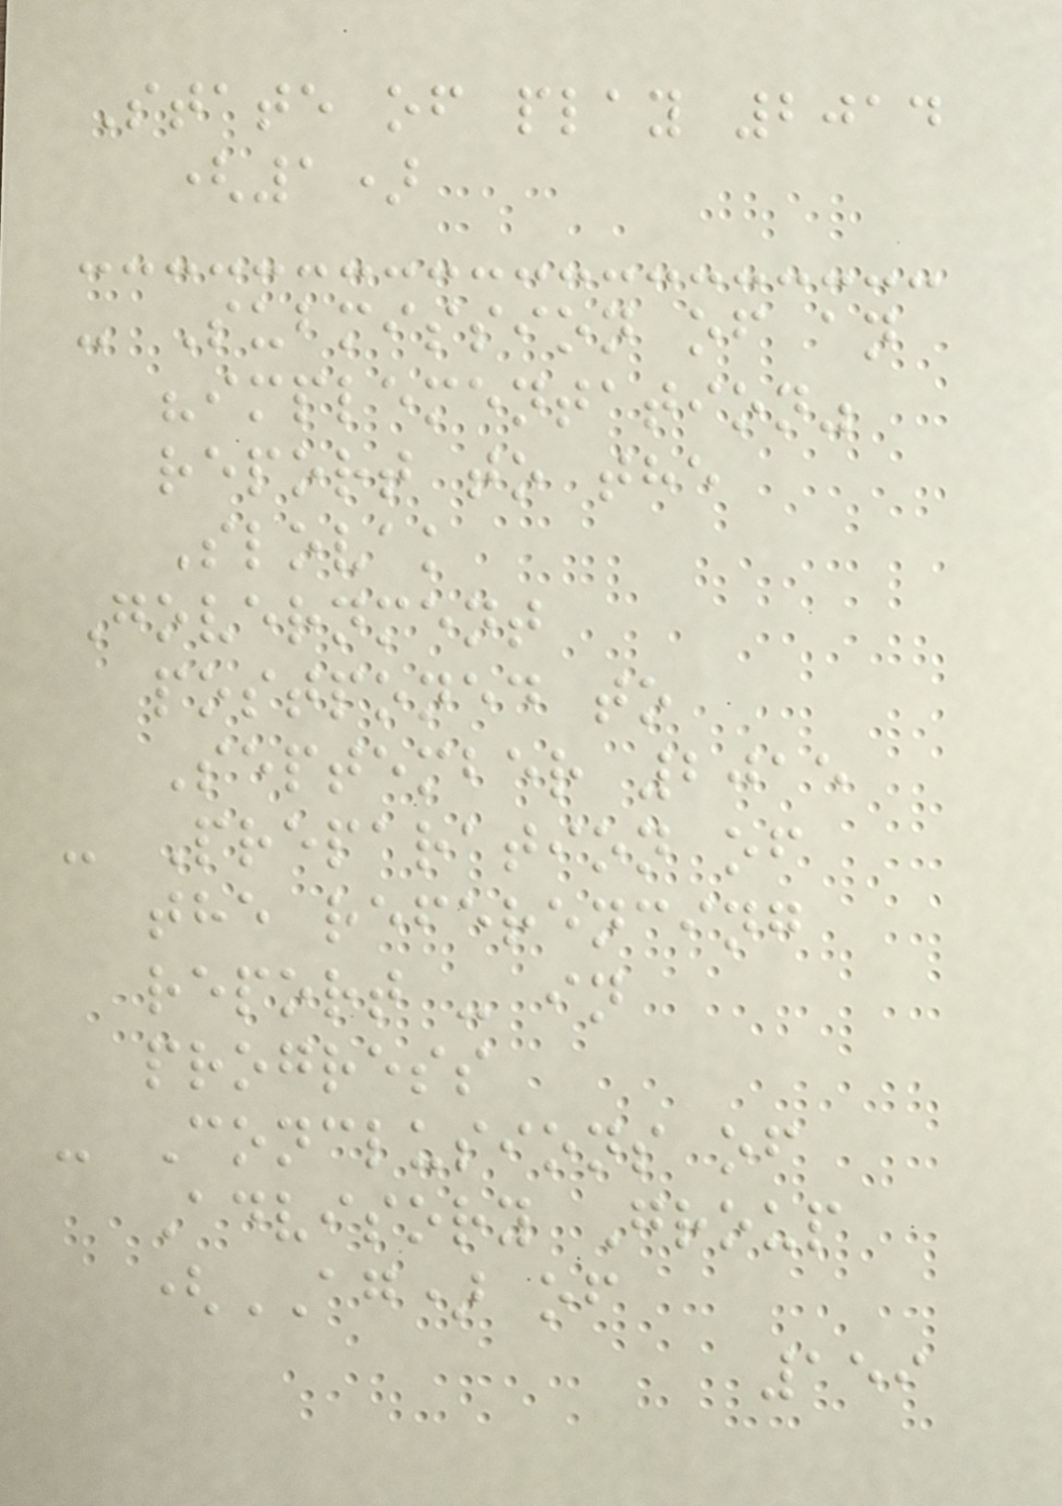State of play 2014
(1)
- Submission of an
"implementation"
report to the
Slovak
Government
postponed to
September 2015
- Preparation of
the referencing
report - in
progress
- Conclusions of
Advisory Group
(AG) of
159
